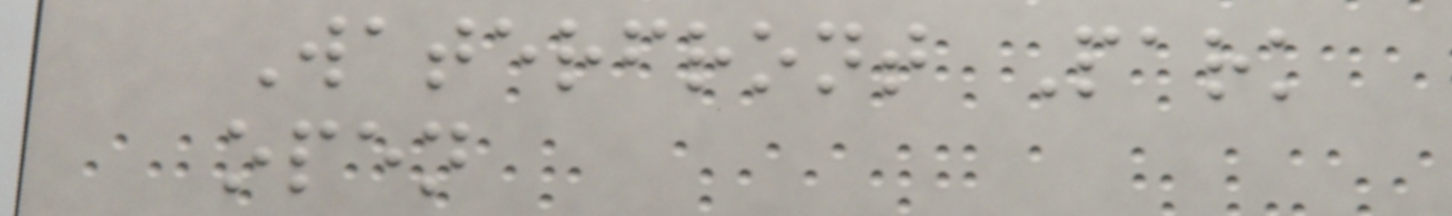Waterfront Park
open
